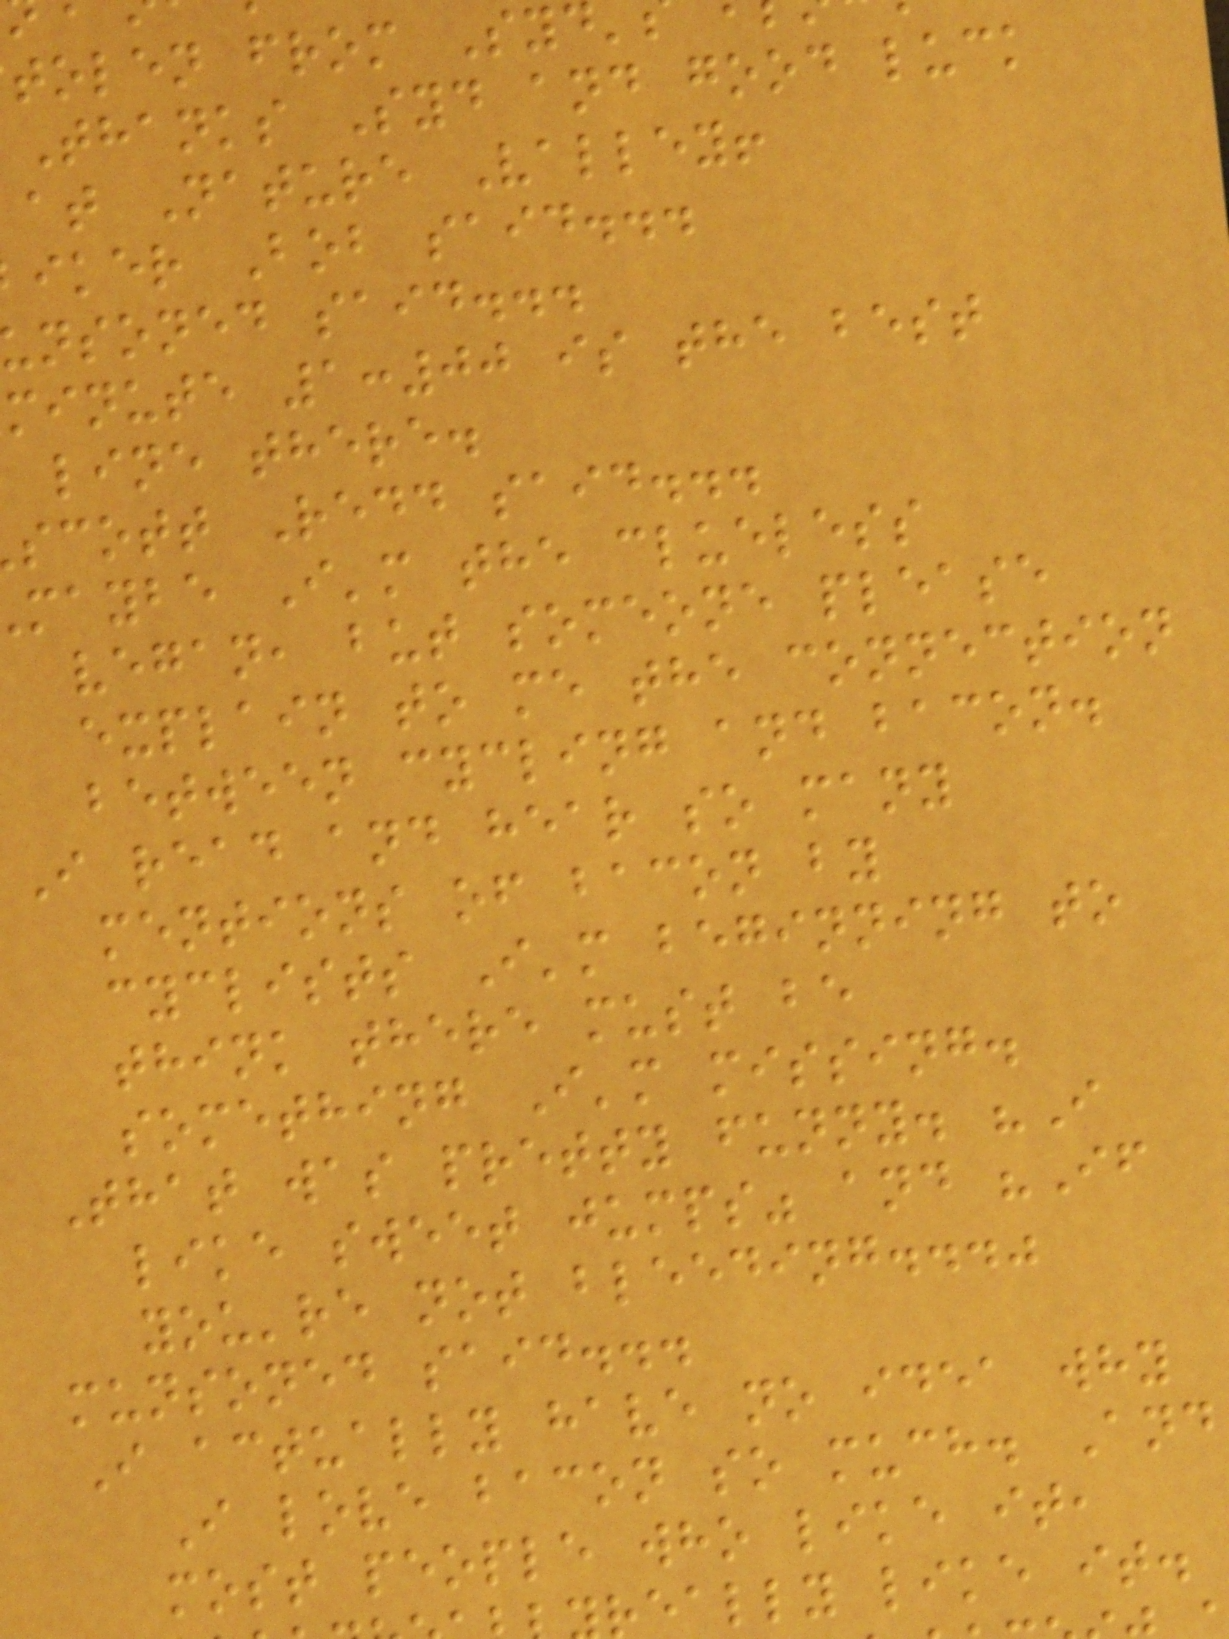tolen from Syd
Thanks Syd and good luck
at Nature Valley!
iker Bob said...
nsoned said...
minute 1:00 is the best
line there.
scott Redd said...
maybe I'm the clueless
vegan, but someone please
explain to me the connection
between cycling and bacon.
I read and hear so many
mentions of bacon by
cyclists I'm beginning to
think there must be
something I'm missing.
That was pretty funny. "I
like sweet jumps" and "If
you're not bleeding..."
munsoned said...
I actually have no idea why
I love bacon so much. And
most people who like it,
eally like it.
